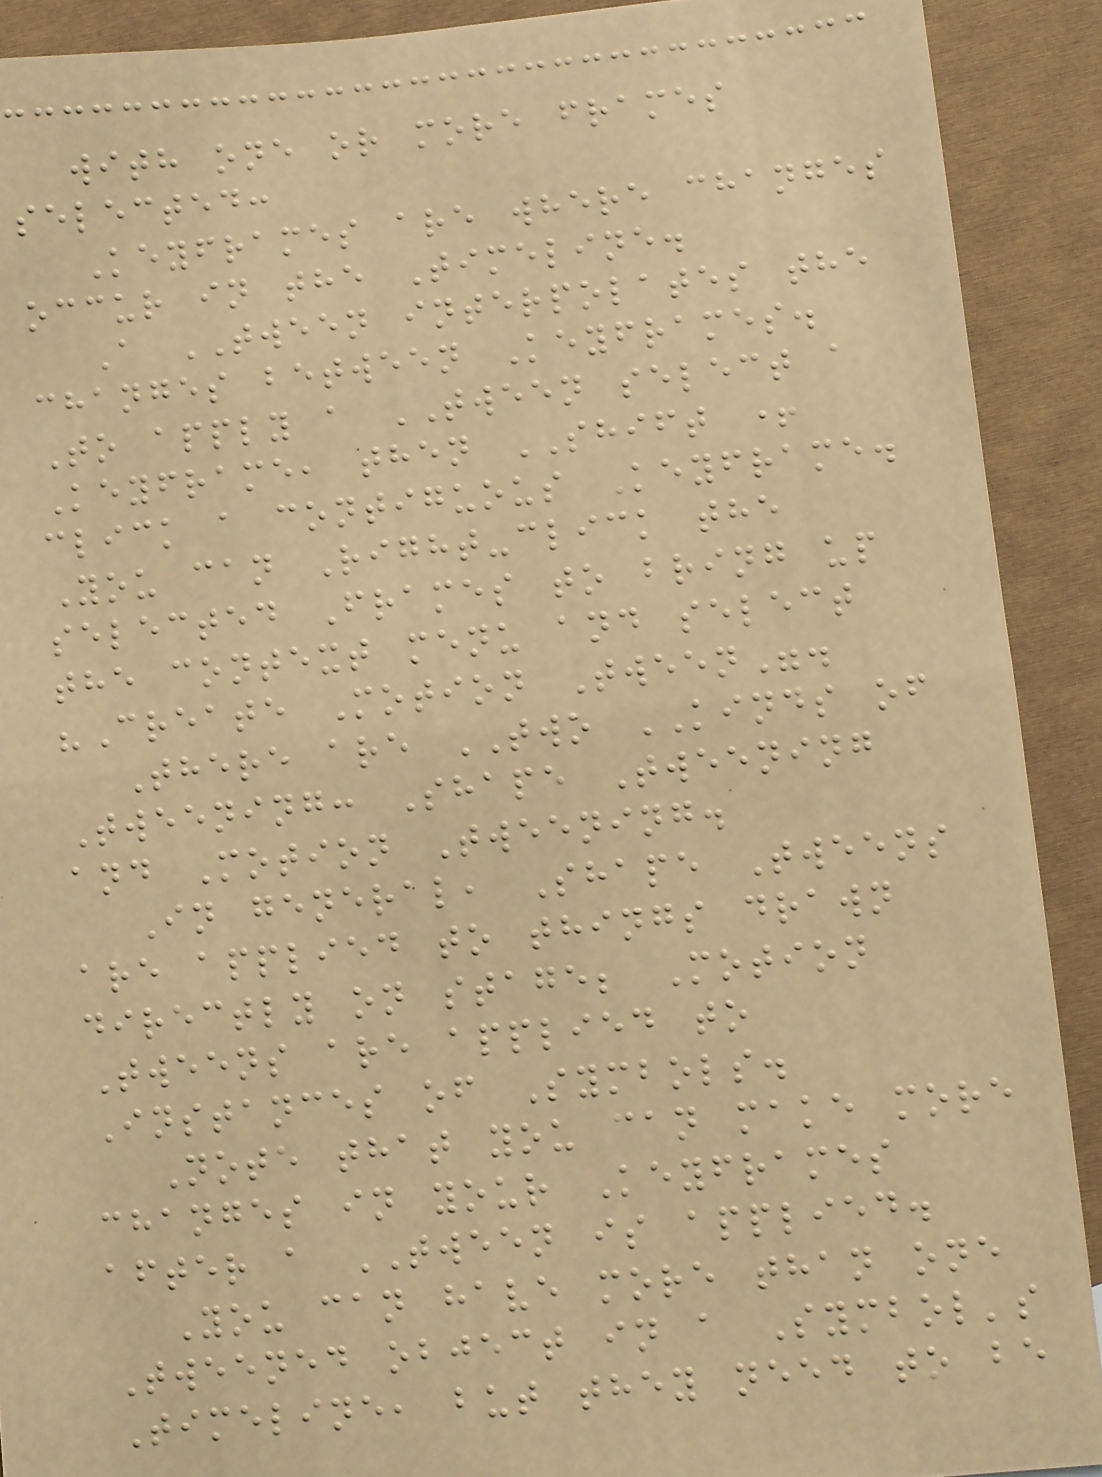with one or more frames
selected:
Keyframes are where changes
occur in the Timeline.
A TWEEN interpolates the
changes between Keyframes.
To apply a TWEEN select a
Keyframe, then SHIFT +
click a contiguous Keyframe.
You can Right-click the
selected Frames to bring up
the context menu and select
"Create Motion Tween".
There are TWO KINDS of
Tweening: Shape Tweening
and Motion Tweening.
In general, Shape Tweens
are applied to things drawn
directly on stage; Motion
Tweens are applied to
Instances of Symbols.
Note that you can make more
changes in your Keyframes
after a TWEEN is applied.
You can have more than one
Tweened object in a Symbol's
Timeline, but they need to be
